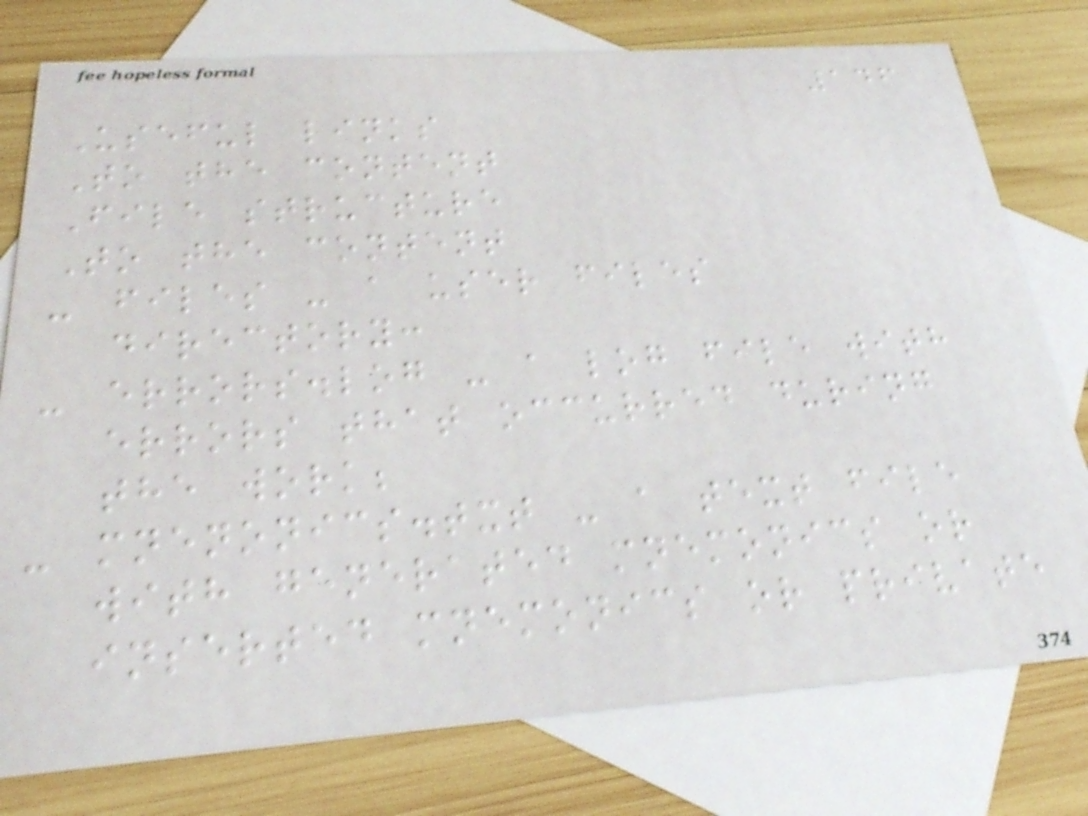146
Useful links
To the content
File structure
To the content
- files - a user files
directory:
- errors.log - a log file with
errors that occurred during
the work;
- mnenonics.txt - a text file
with generated mnemonics or
inserted mnemonics or private
